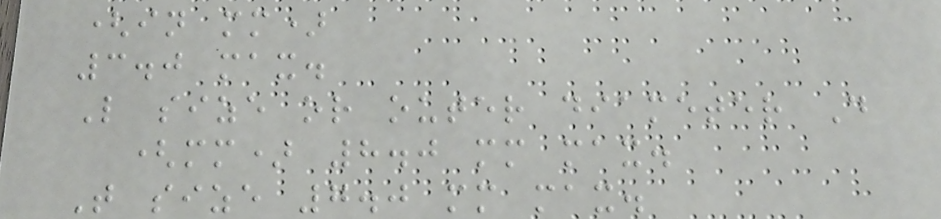(in mm)
3.0 max.
L size or outer diameter D
(mm) 8.0 mm max.
T size 7.0 mm max.
